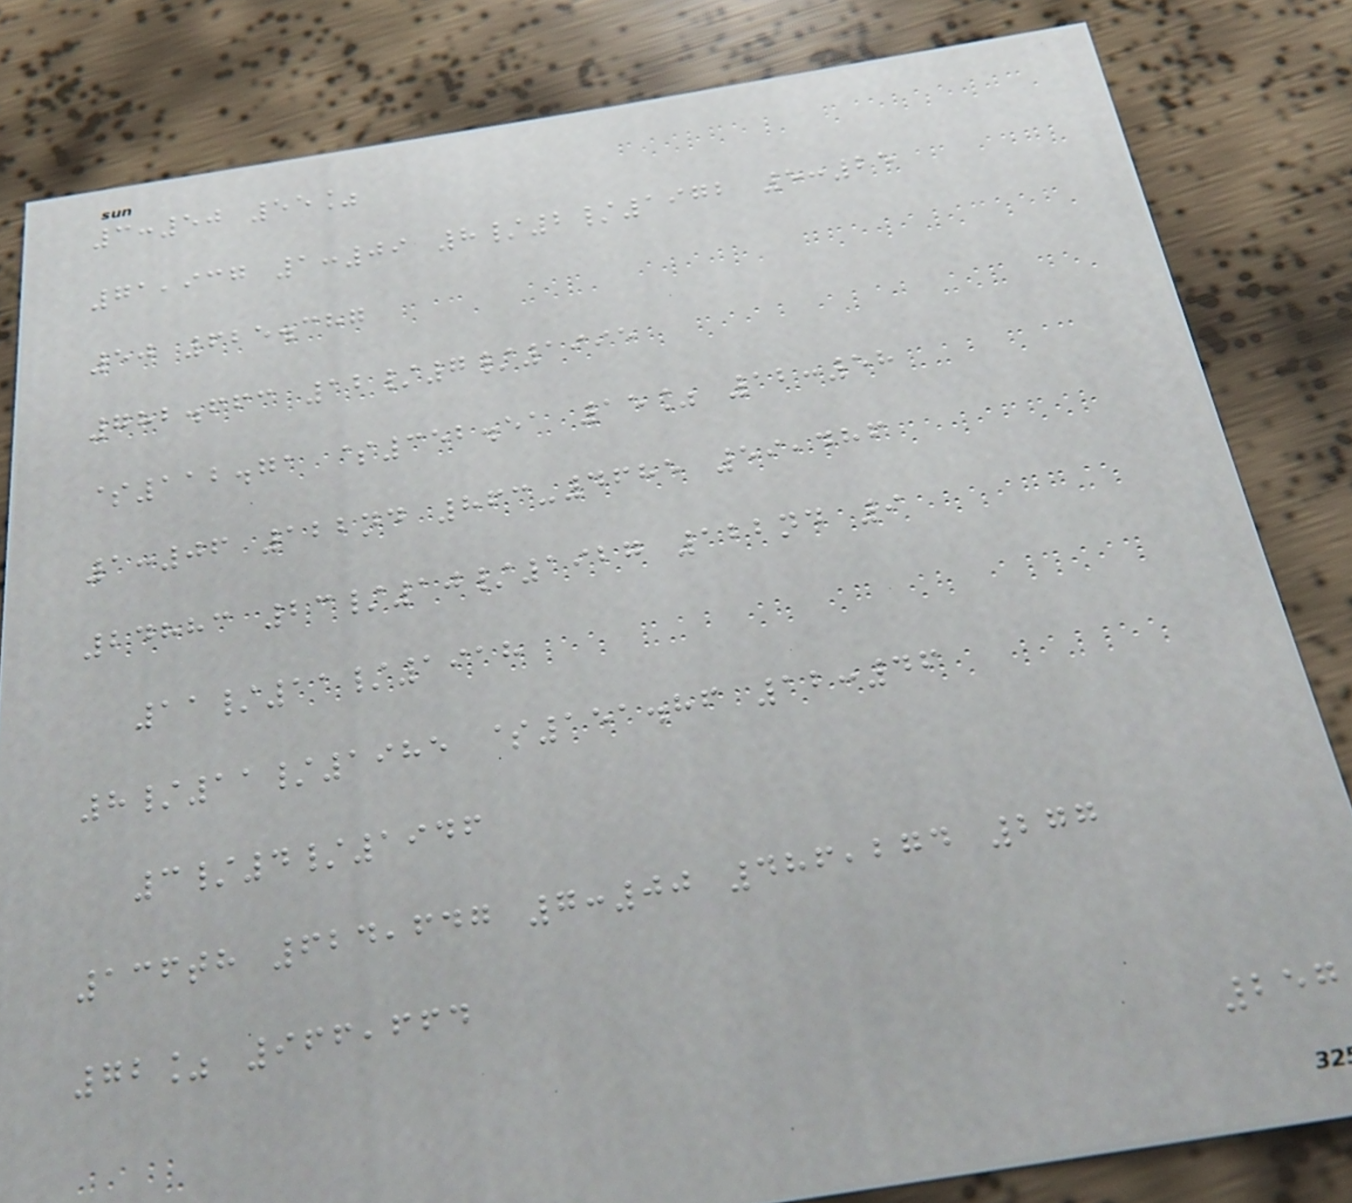3:50 55%
71,937 1:09 8/2/1972 5:25
50 625.387
782.663 12/7/1995
$112.71 $352.51 15% 12:58
1:06 122nd 863-4685 59,486
24883 23/10/1927 122nd 9
11/11/1918
8/11/1985 $151.86 12:46
3/4/1946
136th 624,647 7:00 486,274 277
72% 966,664
257
